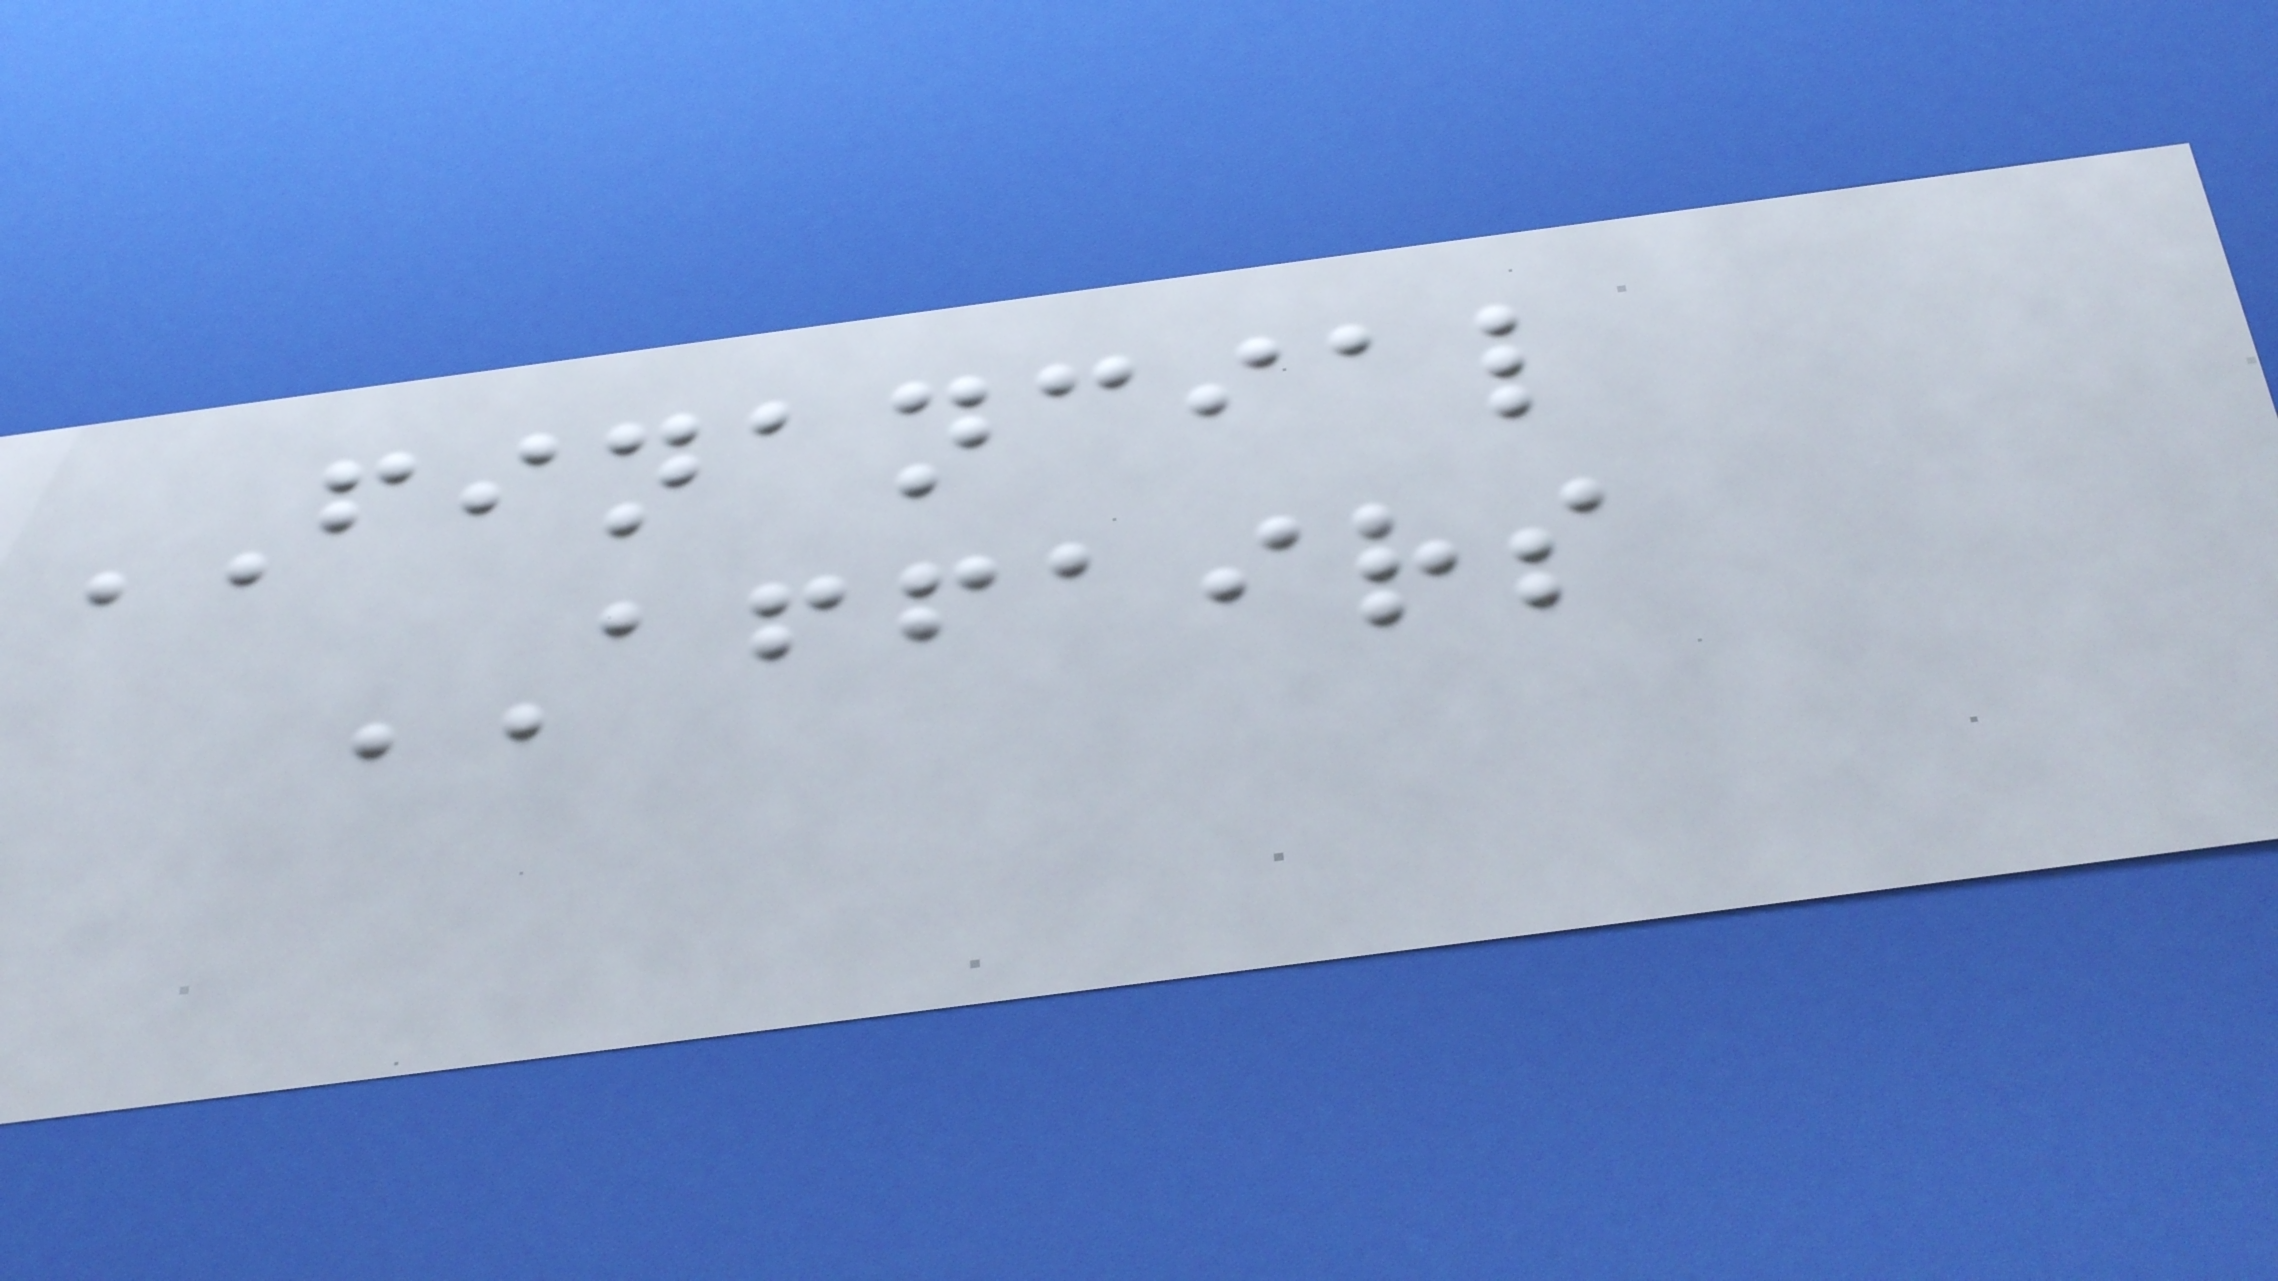FINANCIAL
AFFAIRS
